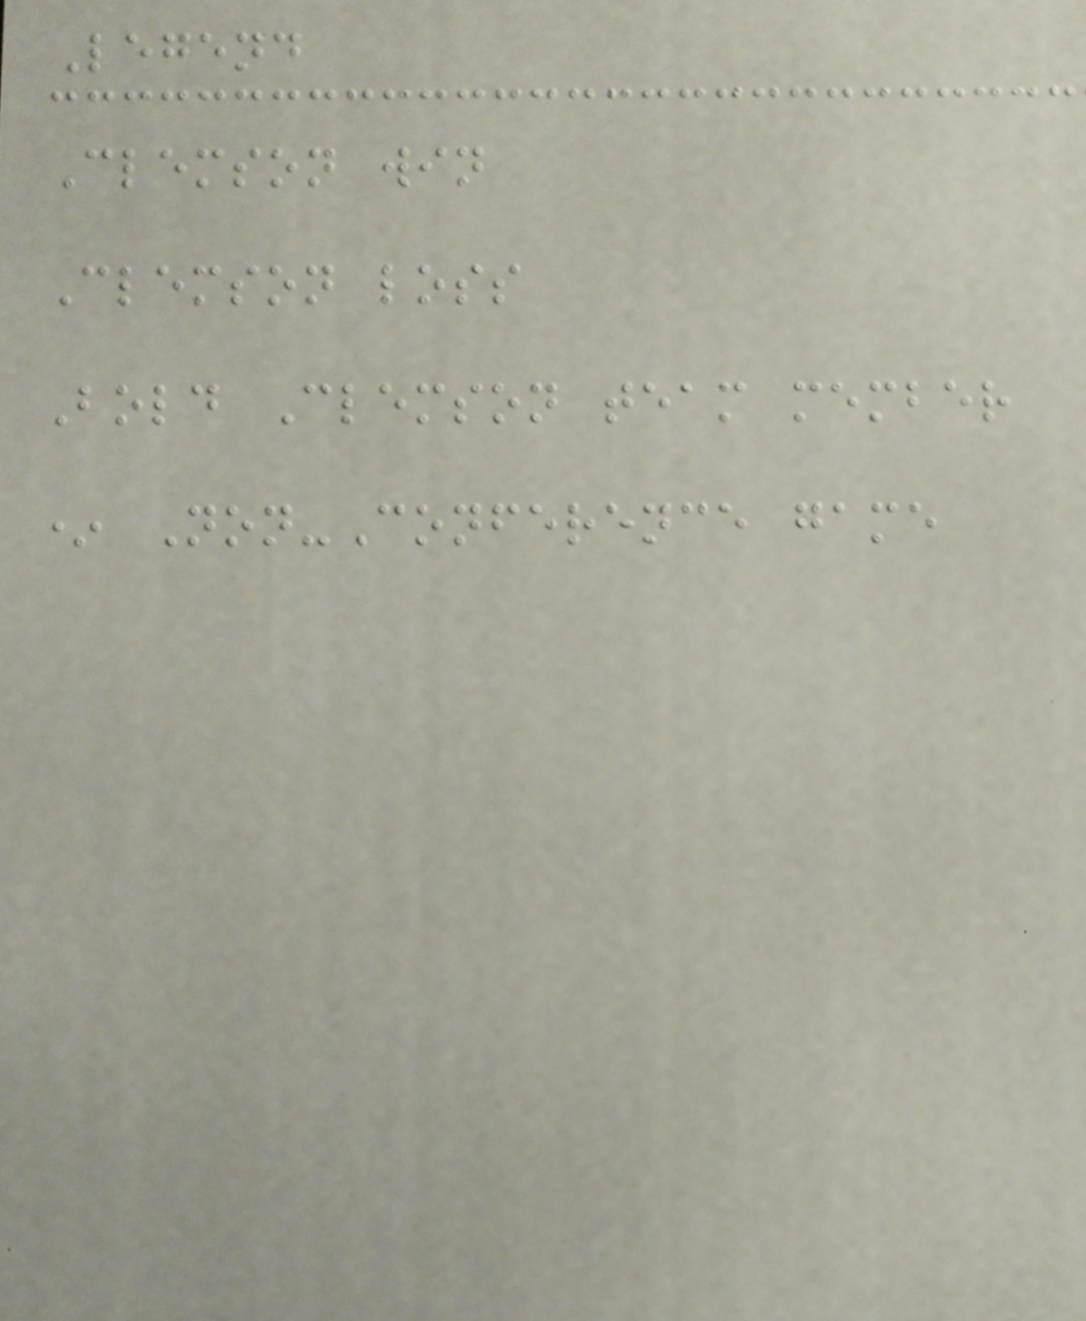Legend
Clemson win
Clemson loss
Bold Clemson team member
* Non-Conference game
